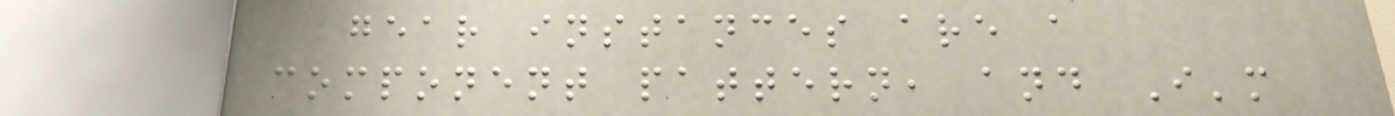gear instances are a
component pattern, and I'm
